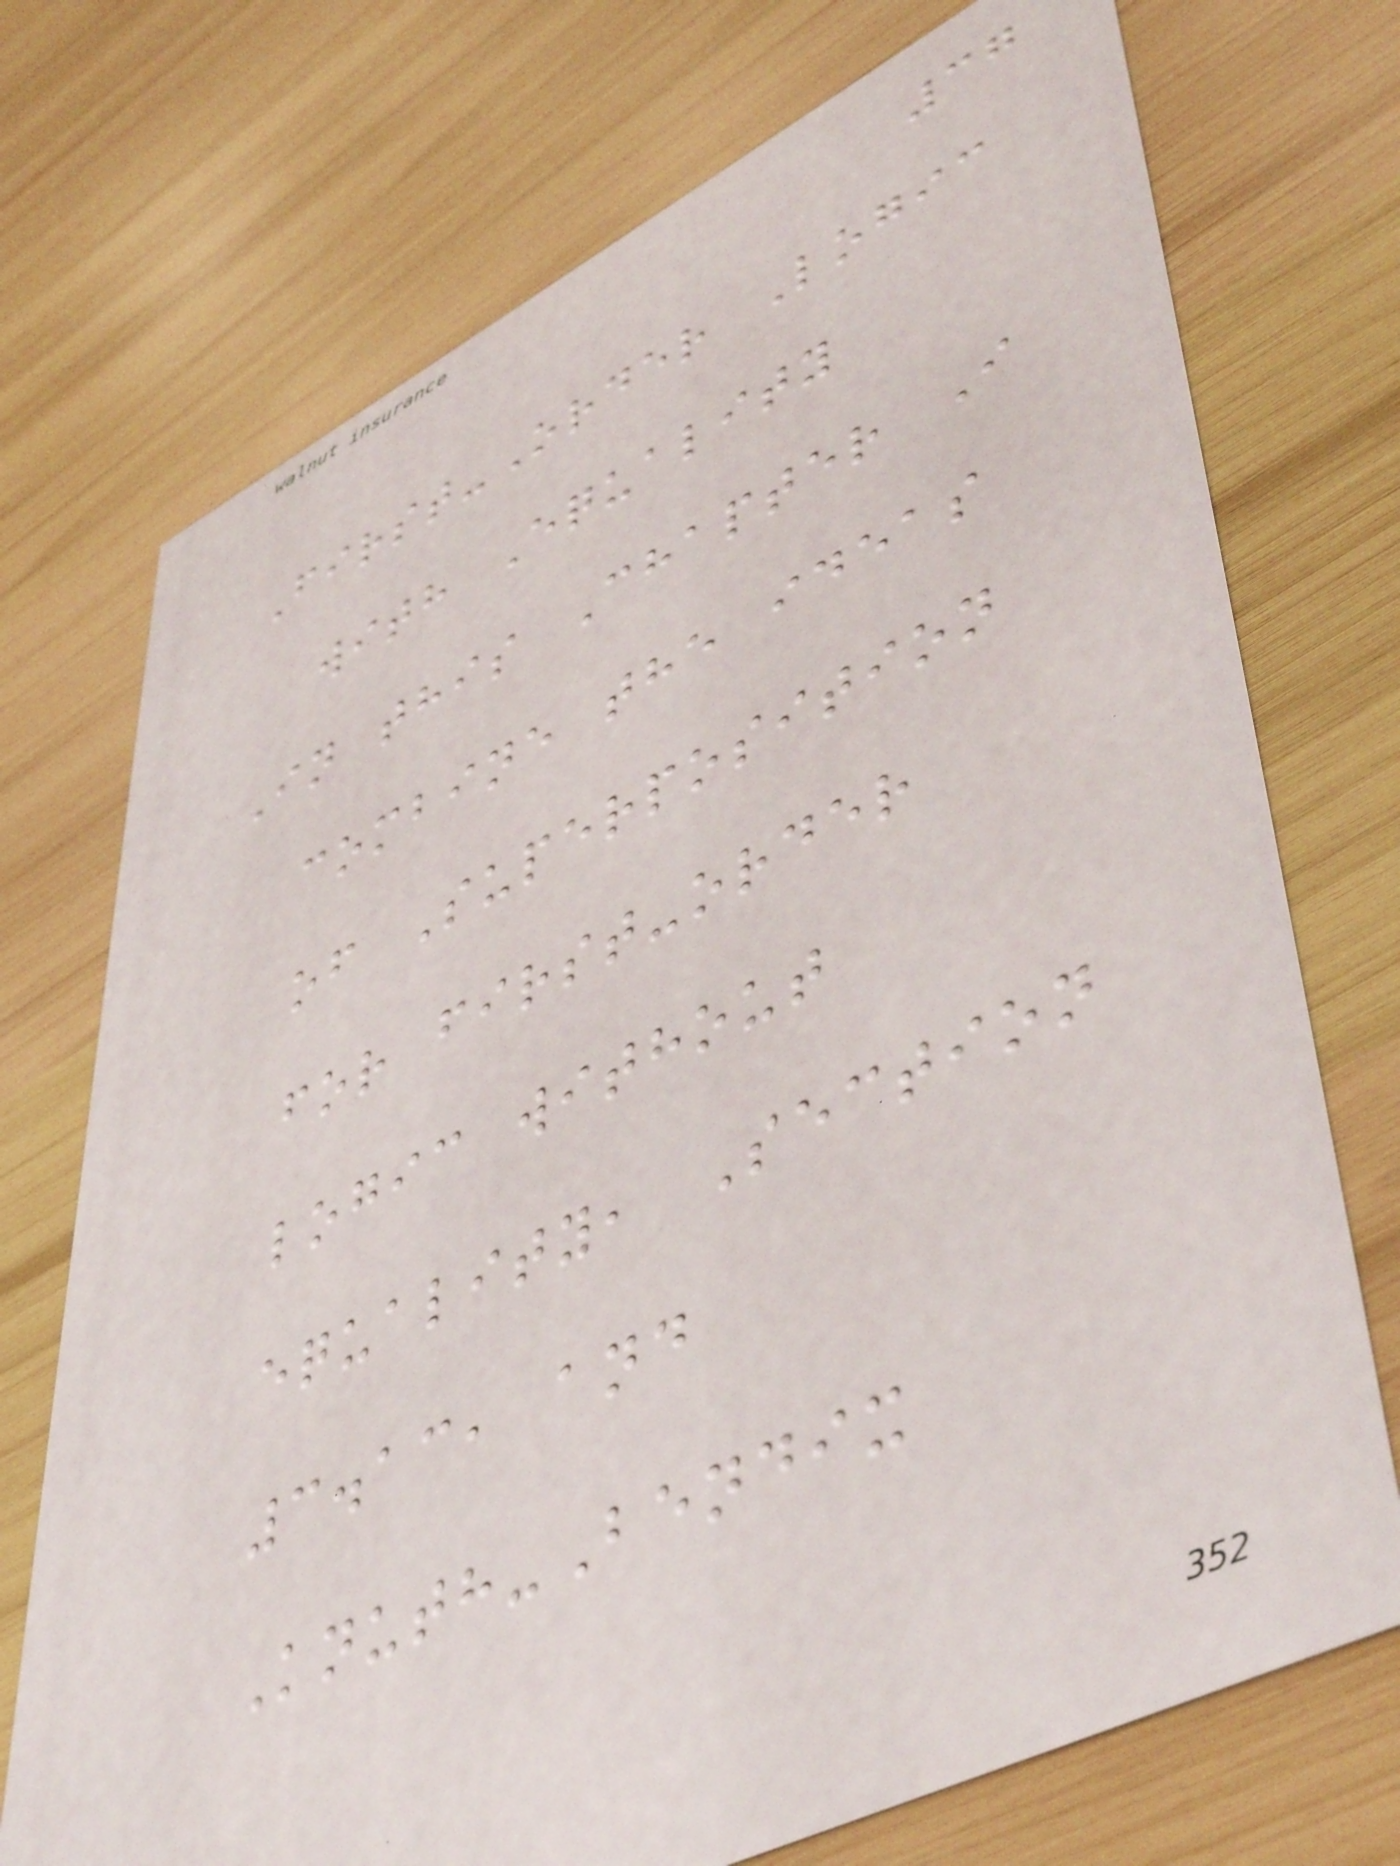37
First-Order Logic
with Equality
In this Chapter I
combine the ideas
of Superposition
for first-order
logic without
equality, Section
3.13, and
Knuth-Bendix
